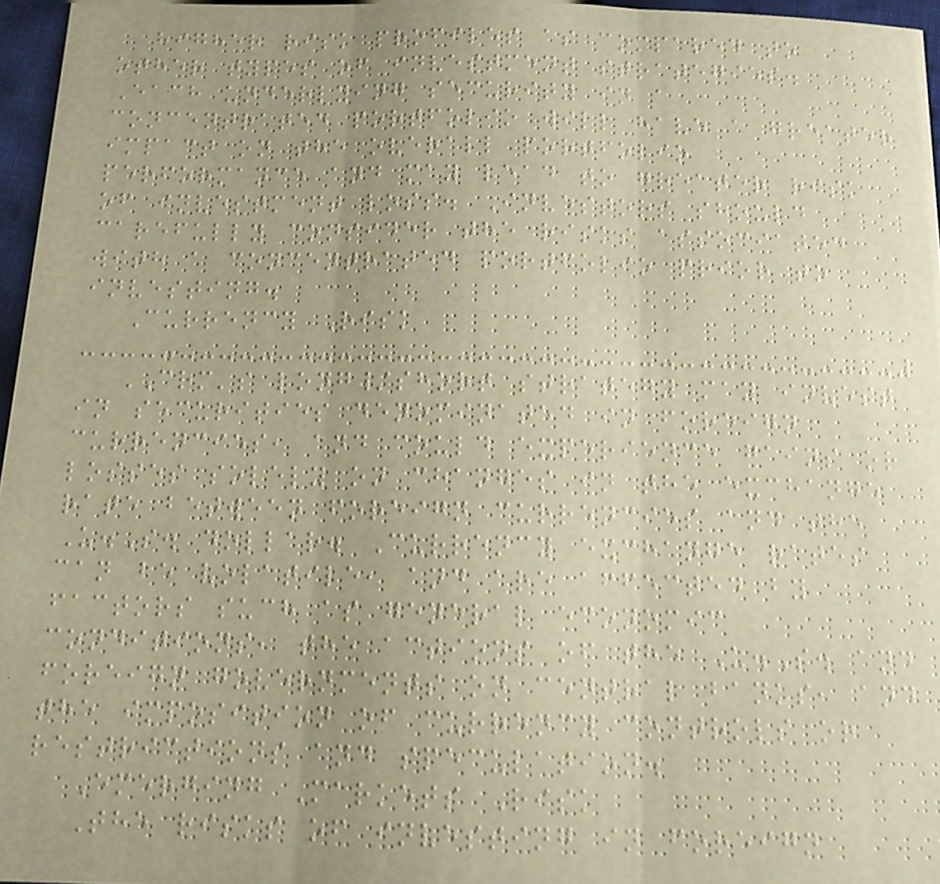higher risk profiles as compared to
other types of investment strategies.
Each underlying security in a
concentrated portfolio will have a greater
impact on the overall portfolio
performance and may lead to greater risk
of investment loss. Investors should
carefully consider the risks associated
with a concentrated portfolio prior to
investing.
Currency Risk
CRM's long/short strategy may invest
in securities denominated in foreign
currencies, and could experience gains or
losses solely on changes in the exchange
rate between foreign currencies and the
U.S. dollar. Currency exchange rates
can be volatile, and are affected by
factors such as general economic
conditions, the actions of the U.S. and
foreign governments on central banks, and
the imposition of currency controls or
restrictions and speculation.
Emerging Markets Risk
The risks of investing in foreign
